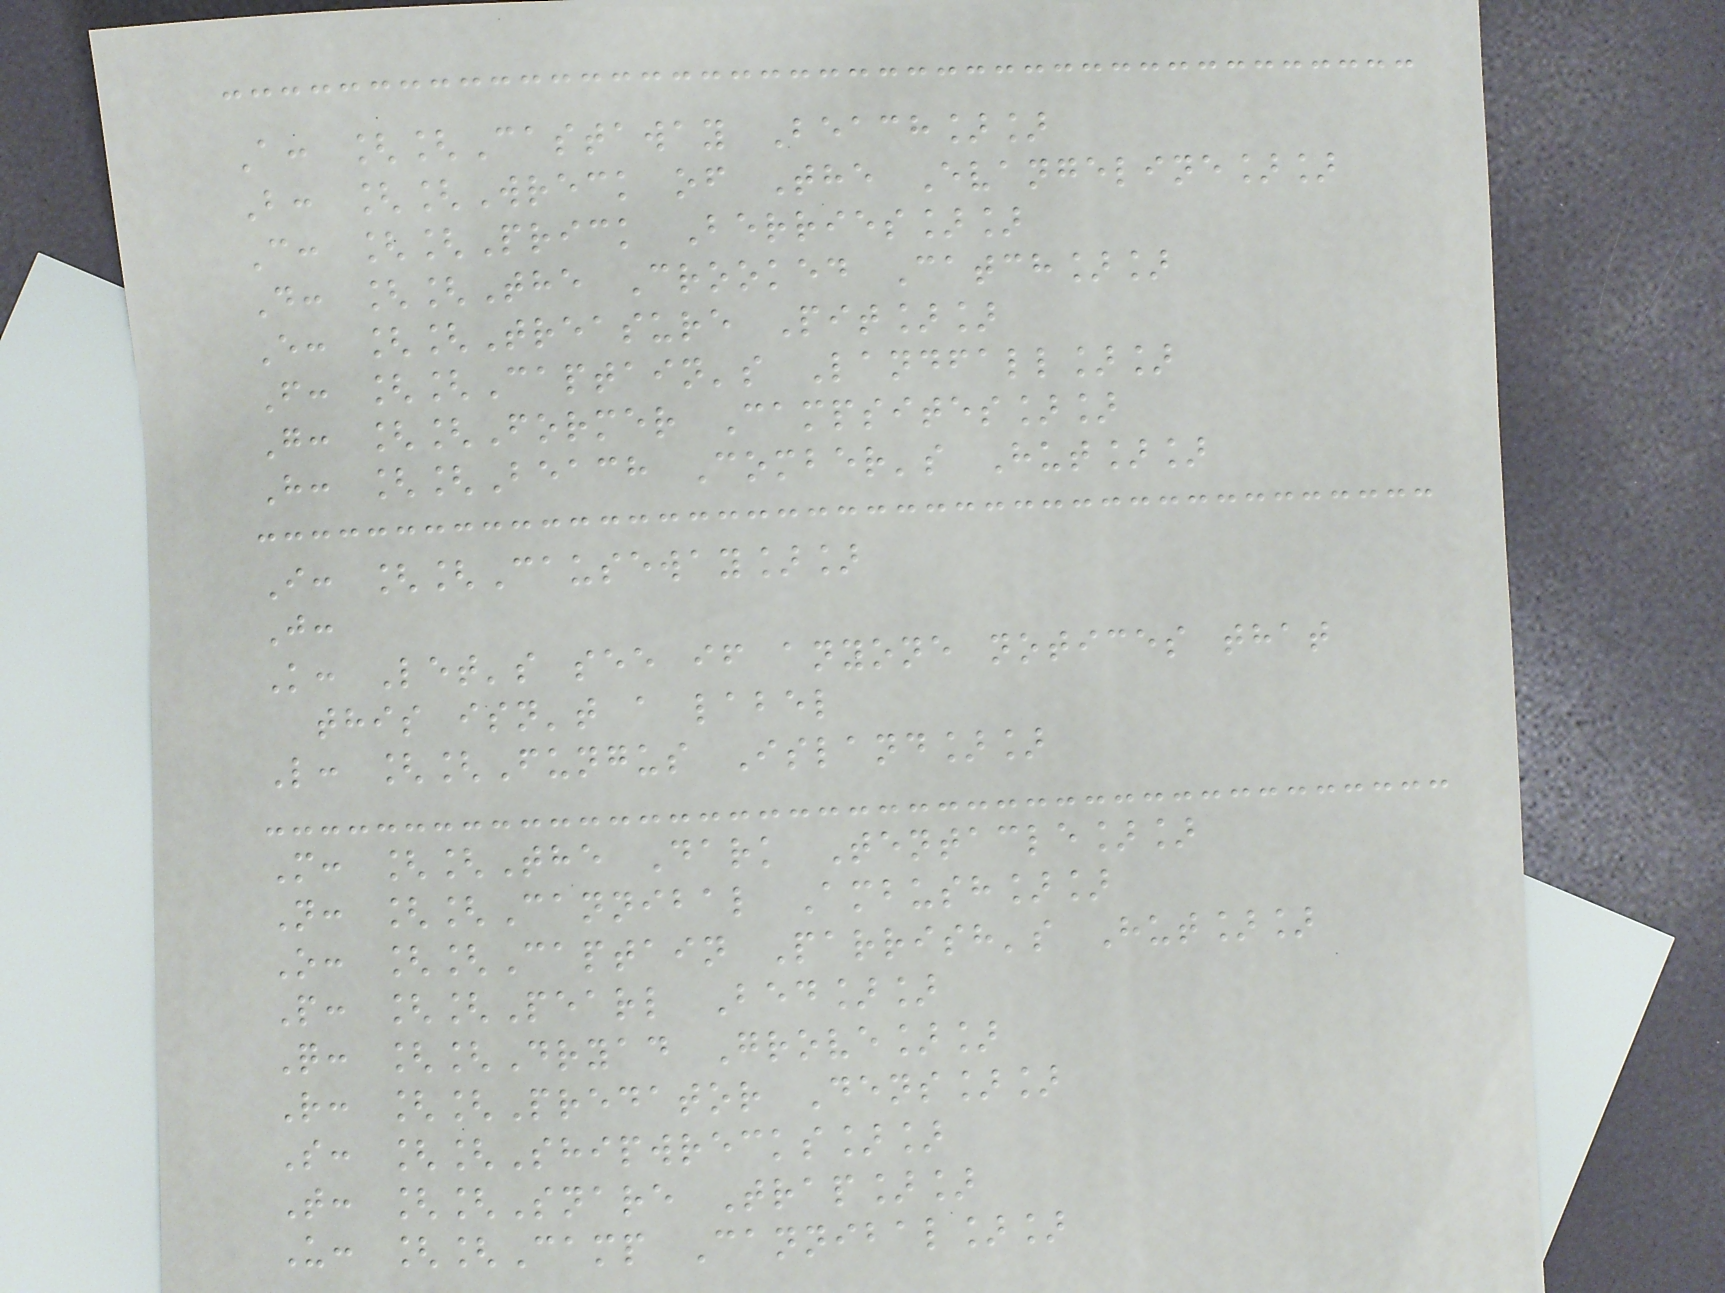A: [[Castaway Beach]]
B: [[Wreck of The Evangeline]]
C: [[Prick Berries]]
D: [[The Crooked Catch]]
E: [[Treasure Pit]]
F: [[Captain's Landfall]]
G: [[Former Campsites]]
H: [[Beach Comber's Hut]]
I: [[Causeway]]
J:
K: Let's see if anyone notices that
this isn't a label
L: [[Fungus Island]]
M: [[The Dark Tentacle]]
N: [[Cannibal Ambush]]
O: [[Captain Parrish's Hut]]
P: [[Pearl Bed]]
Q: [[Dryad Grove]]
R: [[Predator Dens]]
S: [[Shipwrecks]]
T: [[Snare Trap]]
U: [[Camp Cannibal]]
